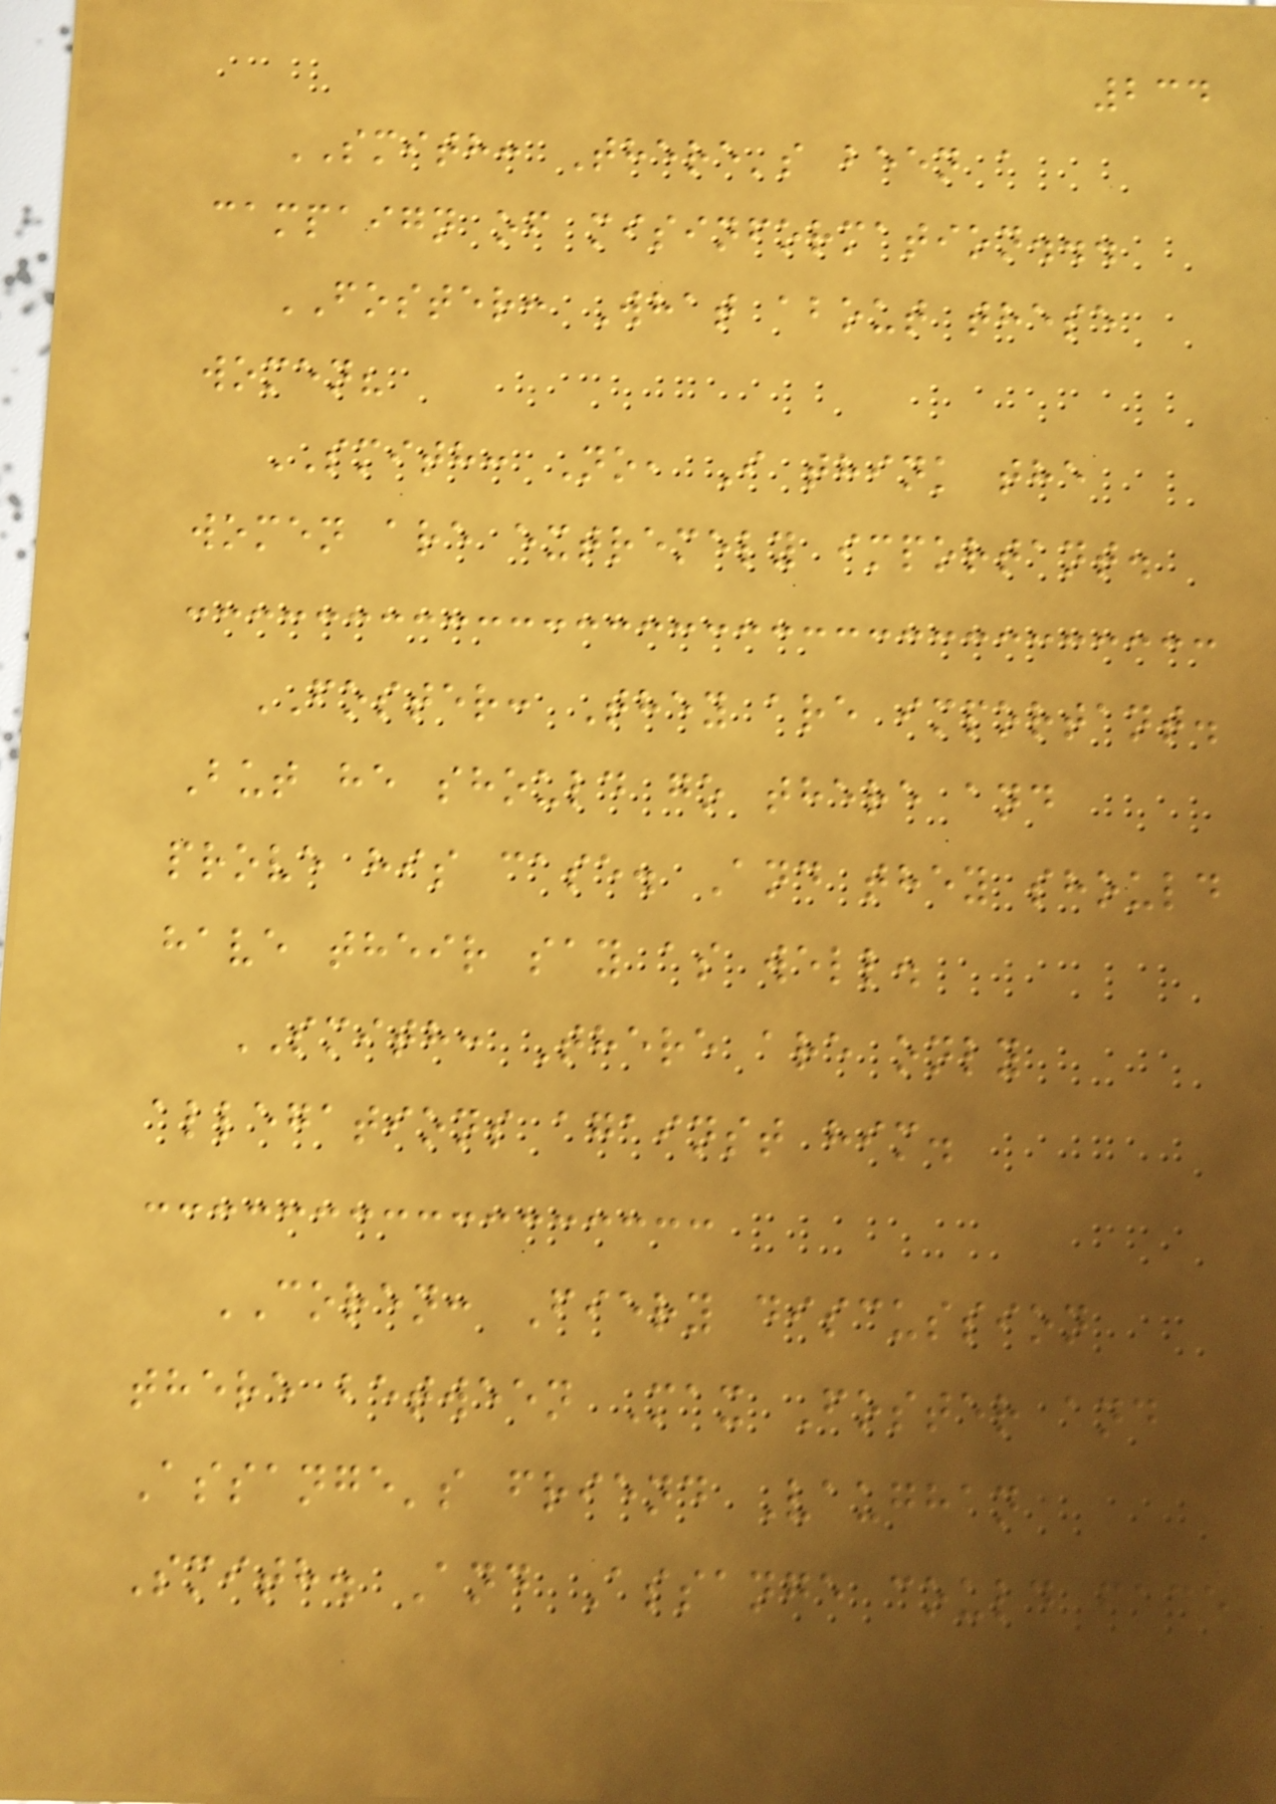234
SMITH: There's been a
campaign of misinformation...
FOSTER: What about these
women?
SMITH: No, I think the
women are extremely important.
FOSTER: They are important.
But he should go there and
prove his case. And they should
have their say as well.
SMITH: There are only
allegations against him.
COREN: Fiery discussion
there between Max Foster and
Assange's friend Vaughan
Smith. And Assange could face
